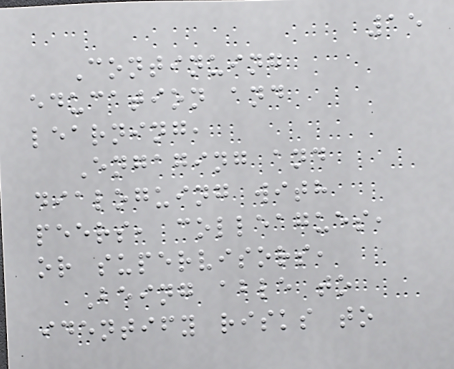15
Continuing
education and
learning,
Engaging and
dialoguing with
peers, colleagues,
or supervisors,
Being able to
identify risks to
